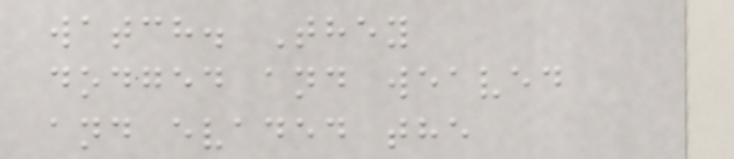watch. They
dodged and weaved
and evaded the
